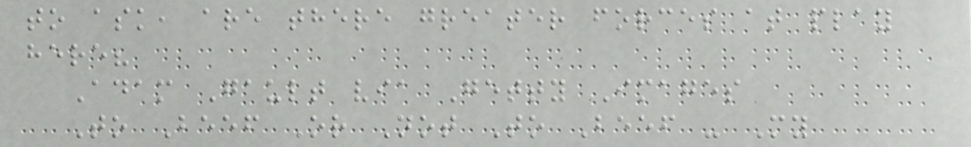to ask, are there greater forces at play
here?
Adam Gault via Getty Images
To Beef Or Not To Beef - My
